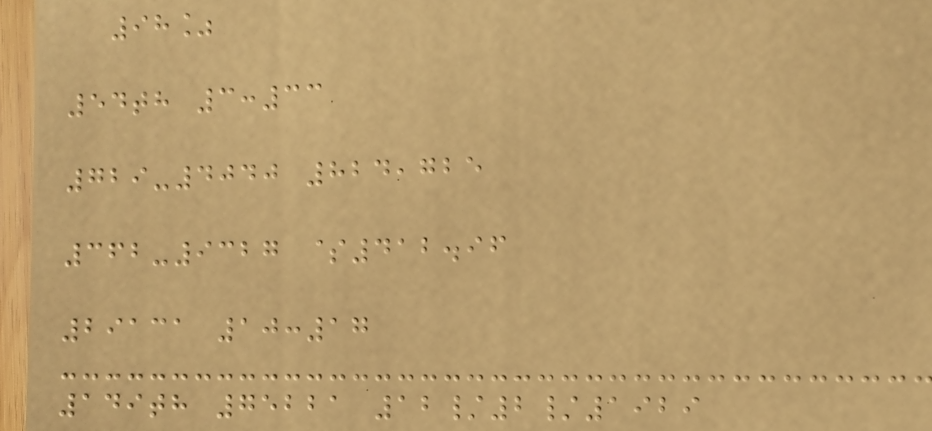98%
54th 3:33
729-4040 824,725
362-9327 $412.96
29131 10:17
149th 75221 12/2/1929
